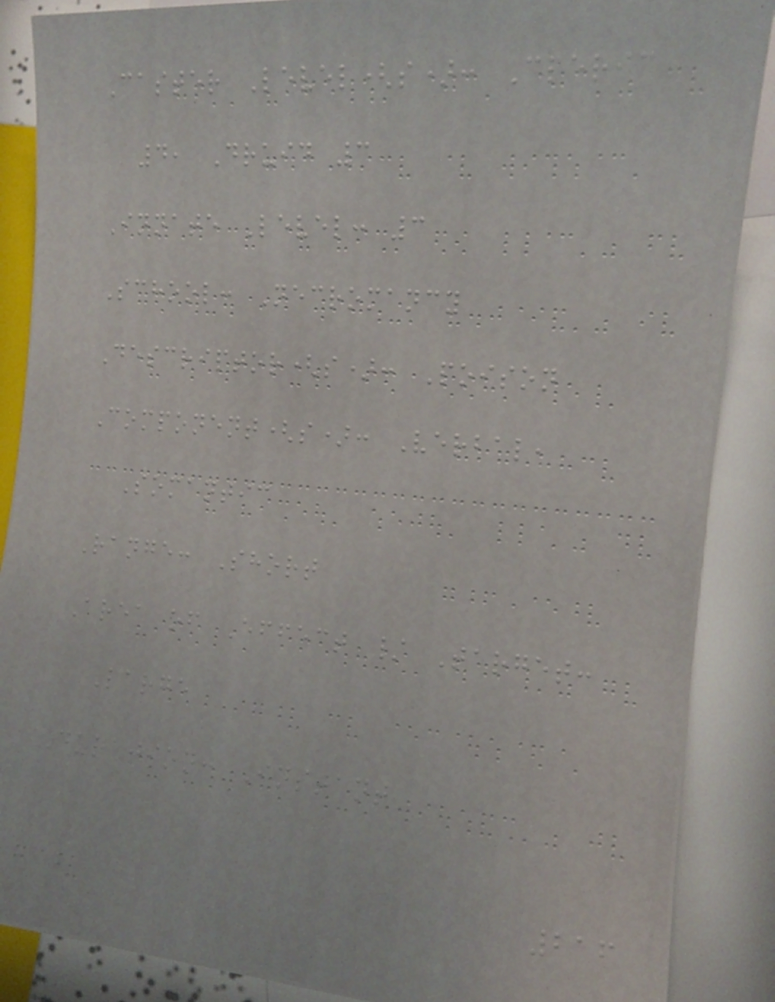Caster Level(s): Cleric
4, Druid 3
Innate Level: 3
School: Necromancy
Descriptor(s): Poison
Component(s): Verbal,
Somantic
Range: Short
Area of Effect / Target:
Large
Duration: Instant
216
